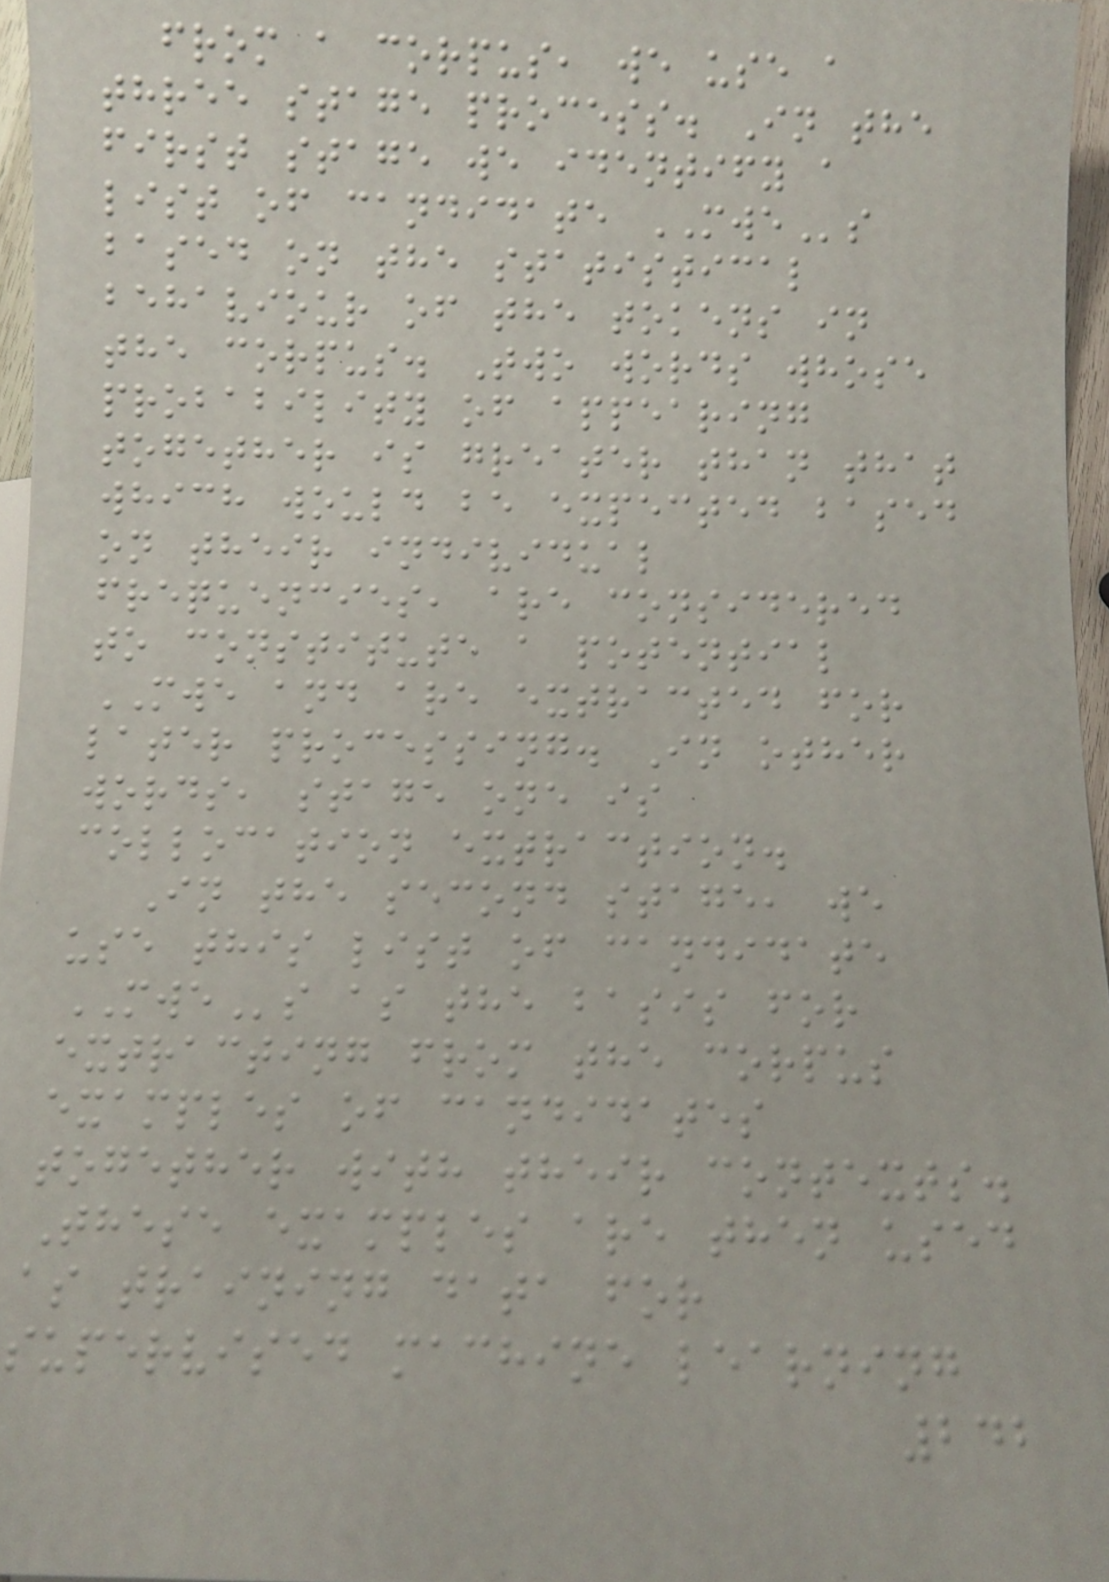from a corpus, we use a
three stage process. In the
first stage we identify a
list of candidate MWEs
based on the statistical
behaviour of the tokens in
the corpus. Two words whose
probability of appearing
together is greater than that
which would be expected based
on their individual
frequencies, are considered
to constitute a potential
MWE and are extracted for
later processing. In other
words, stage one is
collocation extraction.
In the second stage, we
use this list of candidate
MWEs as the basis for
extracting from the corpus
examples of candidates
together with their contexts.
These examples are then used
as training data for
supervised machine learning
242
